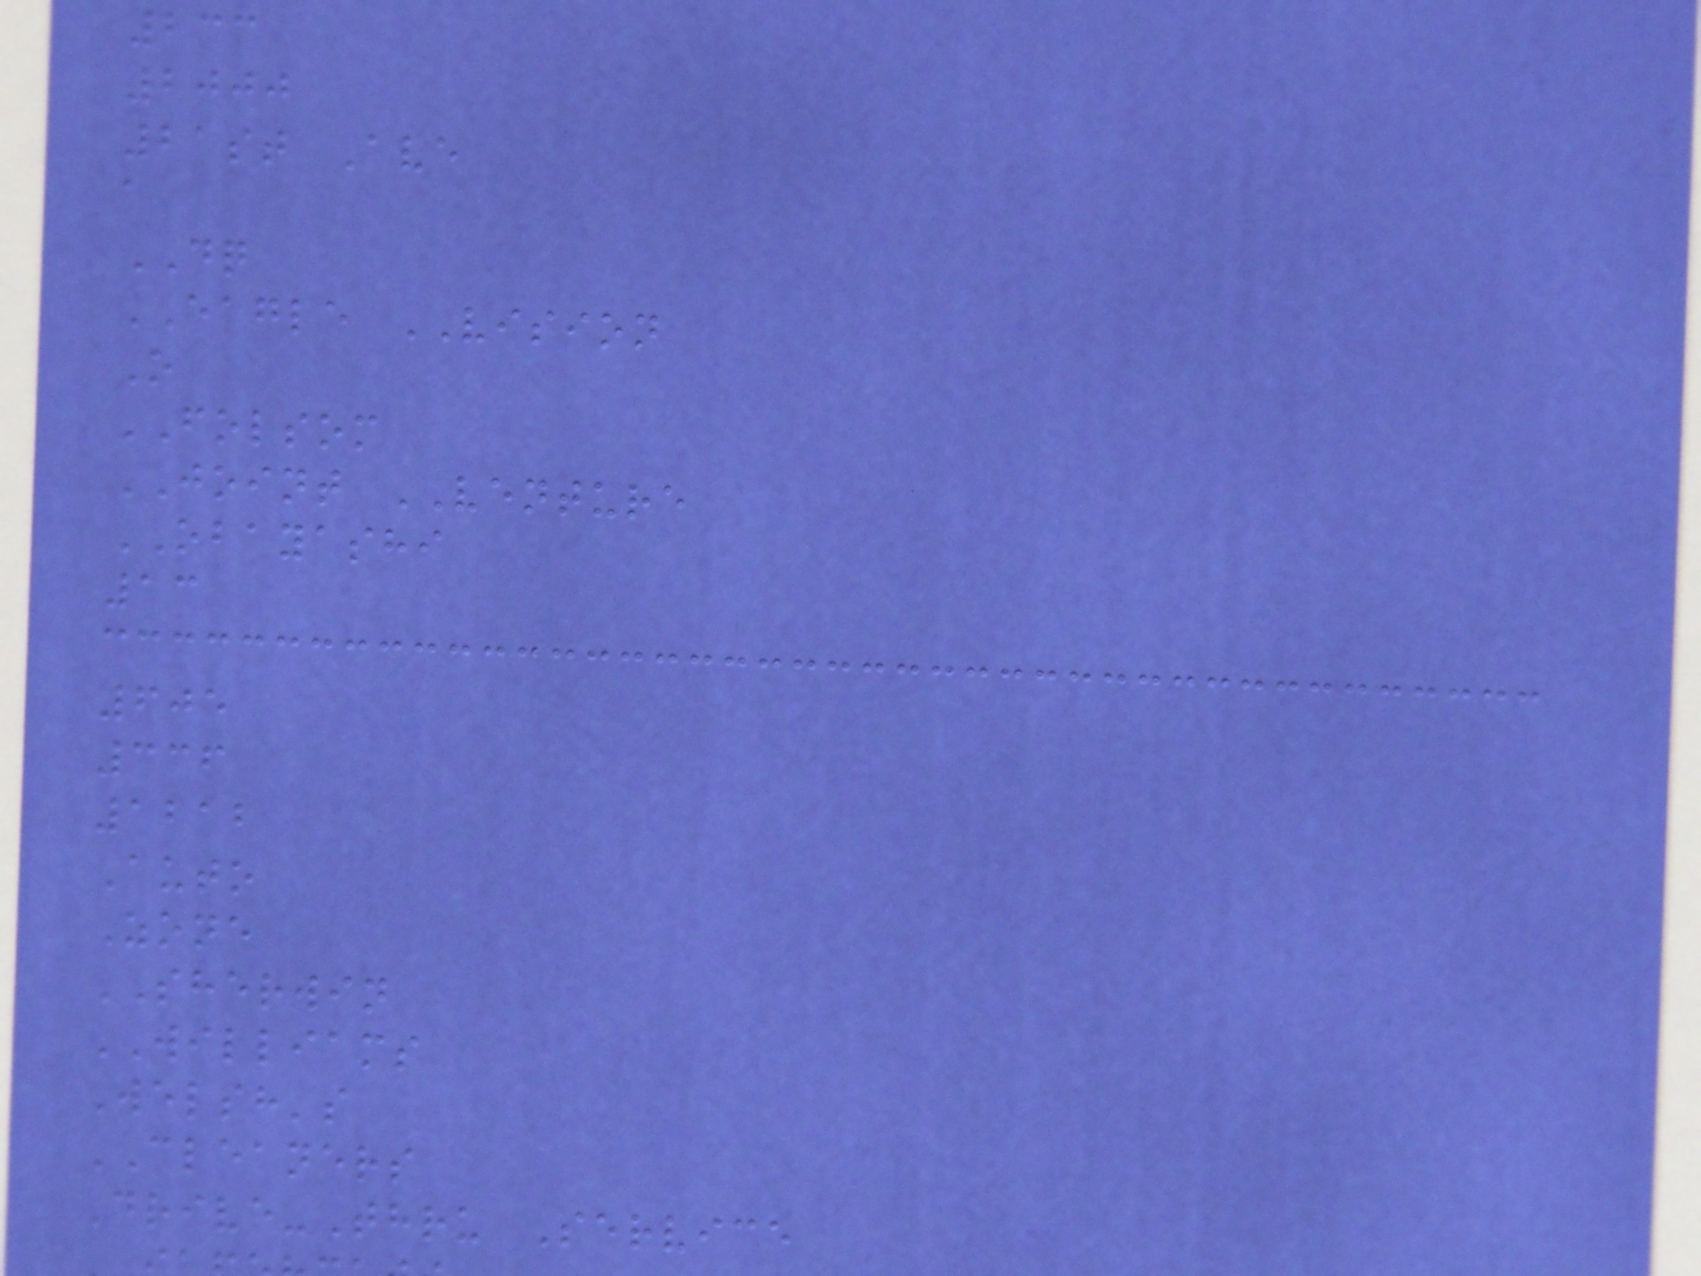233
2000
21st Ave
a
DQ
EAGLE VISION
O
FOLSOM
JOINT VENTURE
OBAYASHI
13
605
336
1212
Auto
Zone
SHERWIN
WILLIAMS
Welsh's
CLEANERS
Drive-Thru Service
